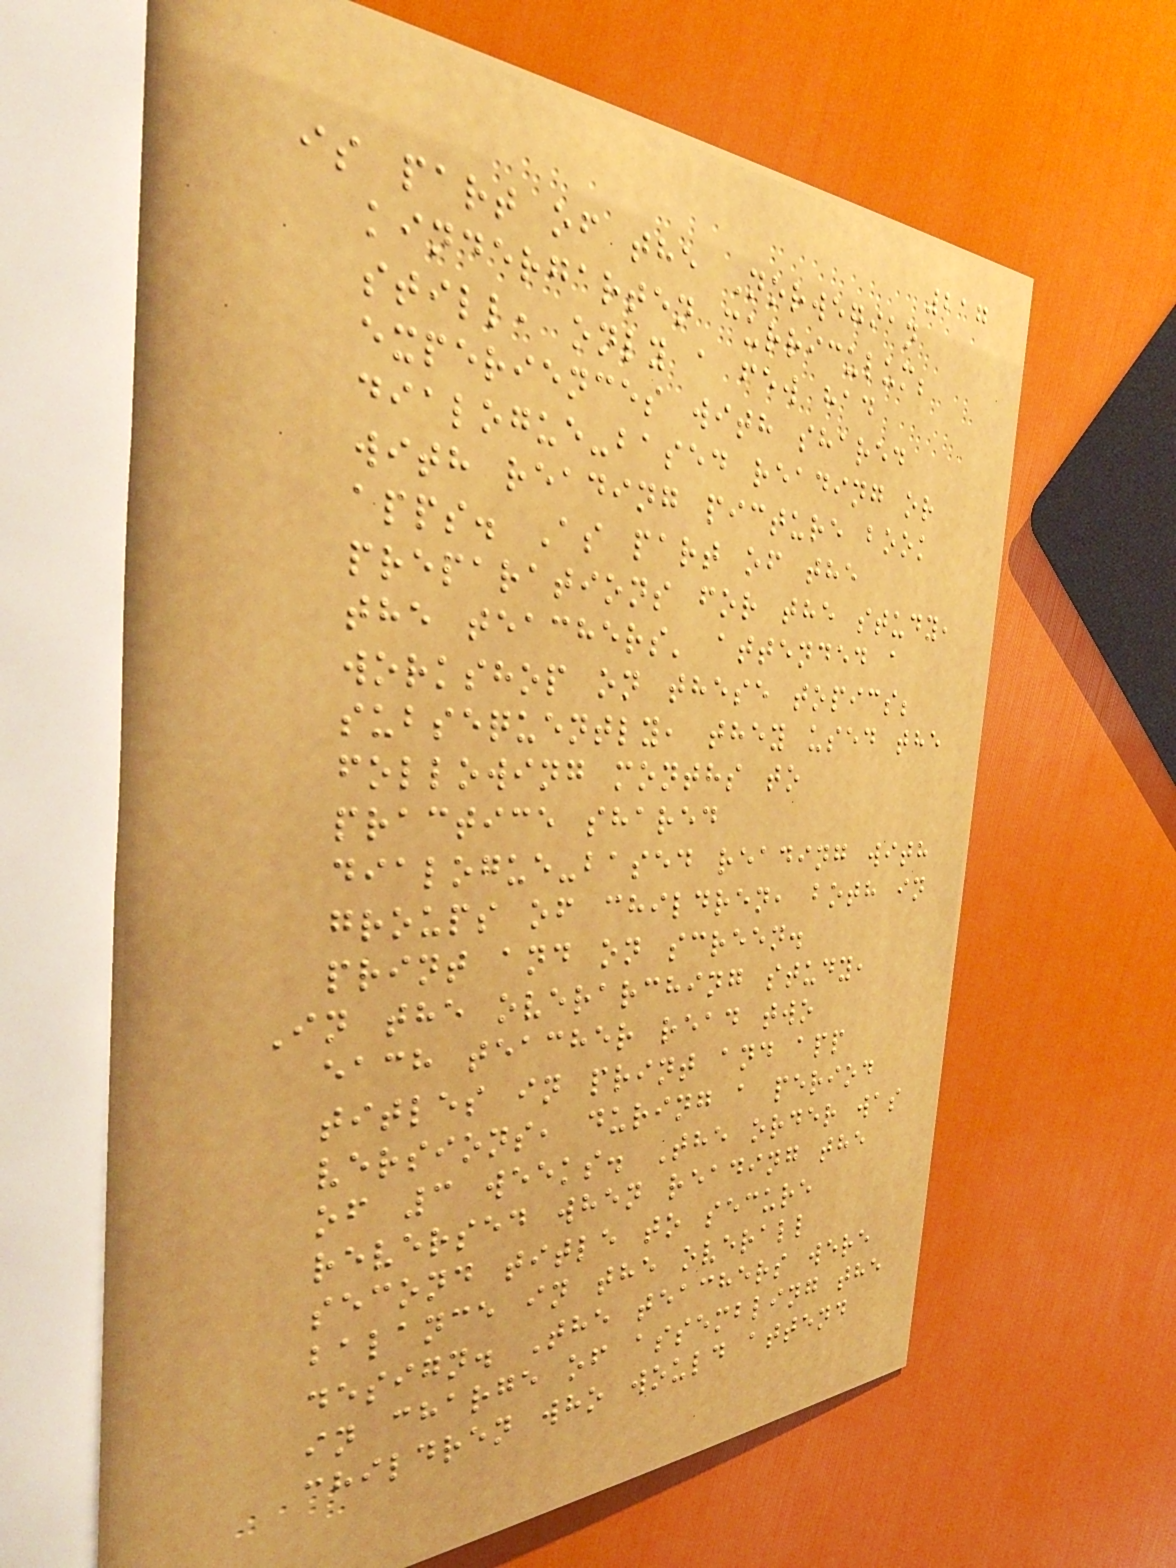217
is part of the Norwegian
kindergarten curriculum;
still, only a few had
experiences with shared
dialogue-based reading or
with reading picture book
apps. As part of the
preparations for the study,
the teachers' attended a
workshop on these topics;
subsequently, they used the
following months to
practice shared
dialogue-based reading with
groups of children, both in
print and on screen.
In the overarching study,
each teacher read two
titles in print and app
versions, during a period
of 3 weeks. The order was
reversed when reading the
second title to secure
balance in the overall
design. The teachers were
in charge of assembling the
children who would attend
